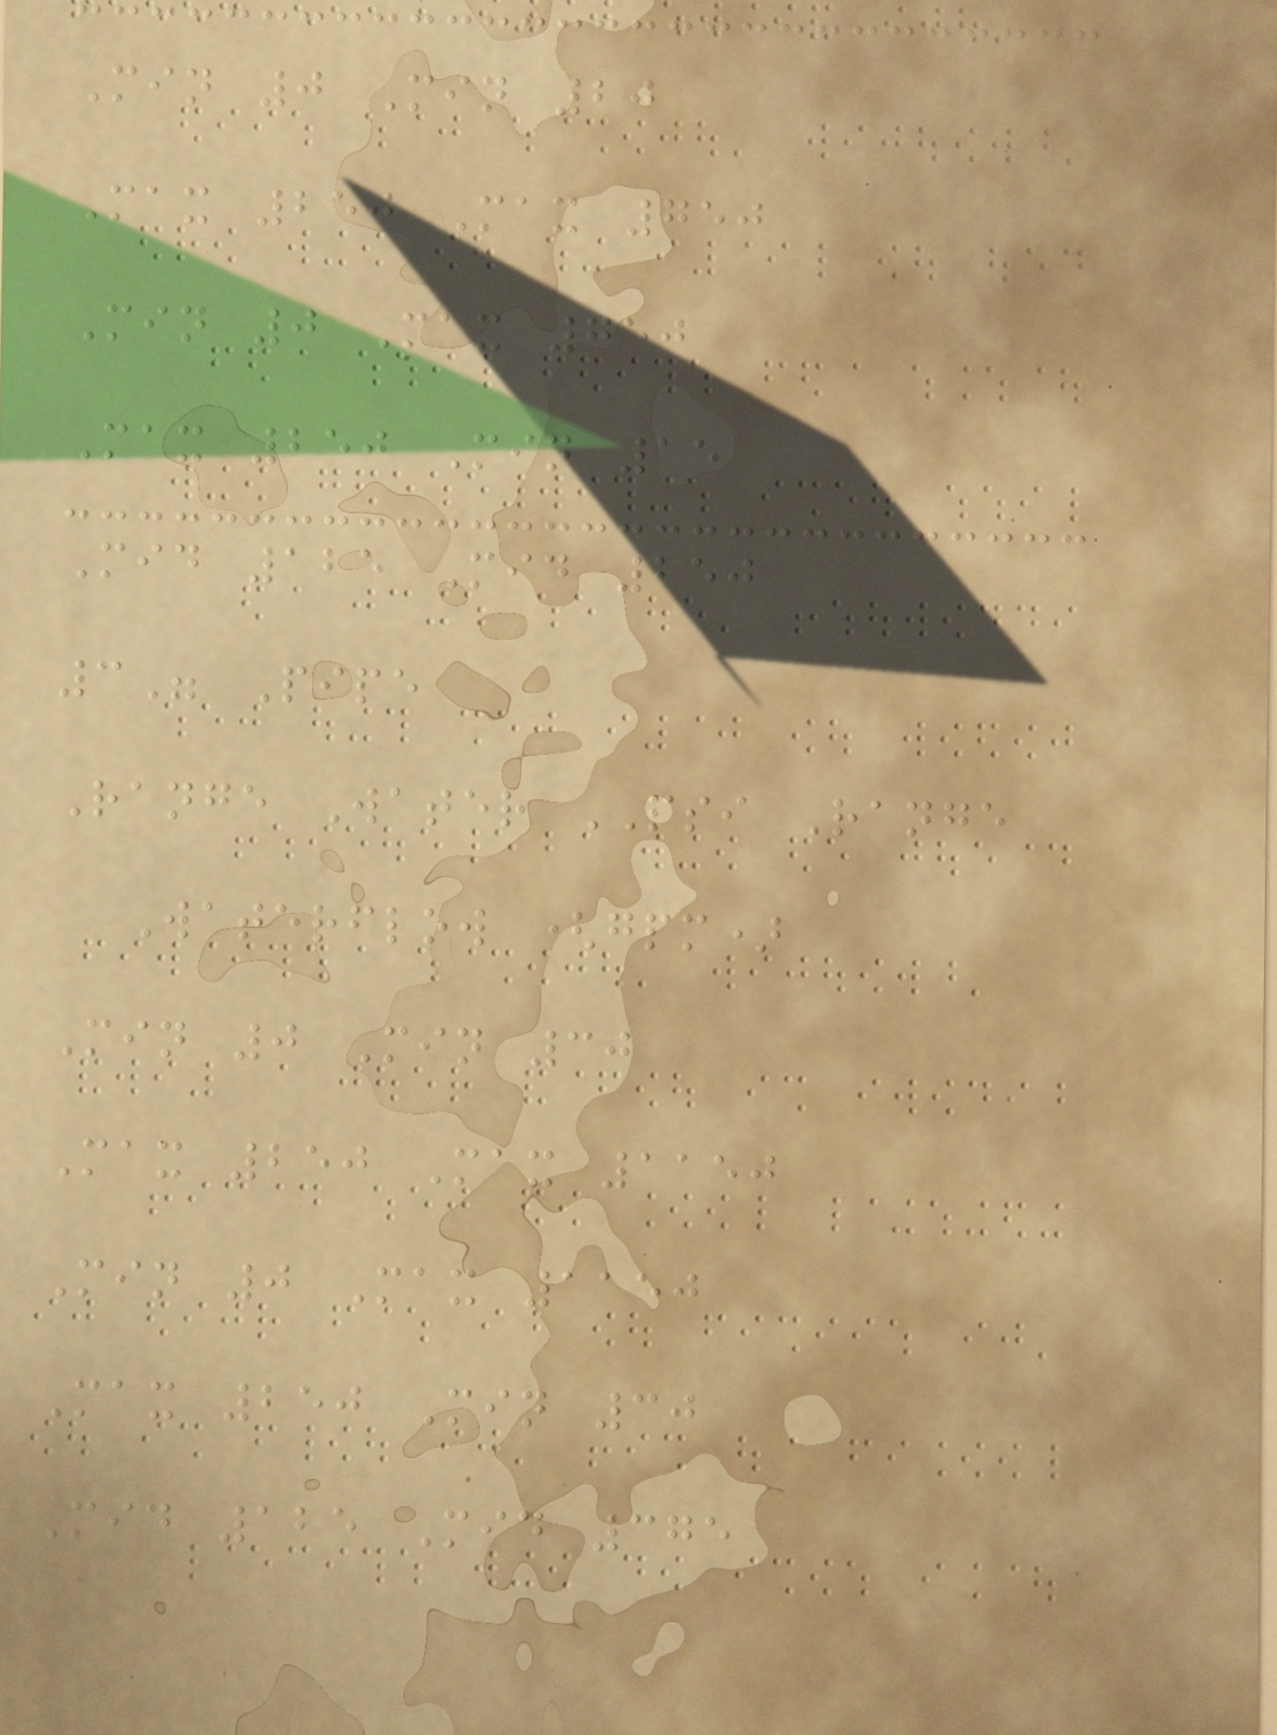Min 0 Min 20
Max 250 Max 750
Min 0 Max 750
Max 250 Min 15
Mid 125 Mid 250
3" Pipe
Range Water PSI Range
Waterflow (gpm)
Min 0 Min 30
Max 250 Max 1150
Min 0 Max 1150
Max 250 Min 30
Mid 125 Mid 375
